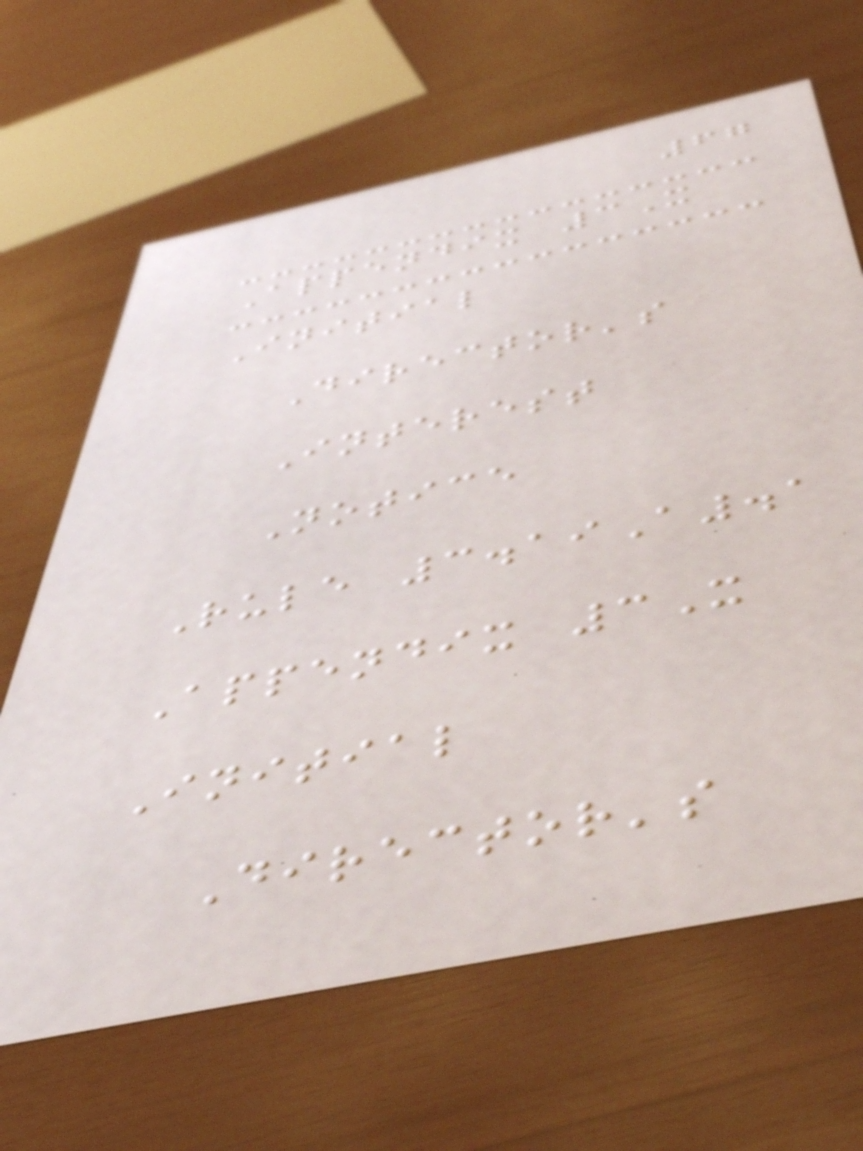67
Appendix 3X
Initial
Director's
Interest
Notice
Rule 3.19A.1
Appendix 3X
Initial
Director's
